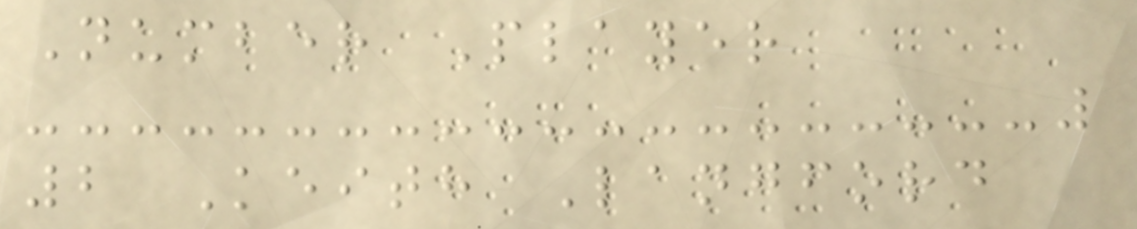Number Player
2 Keith Langford
